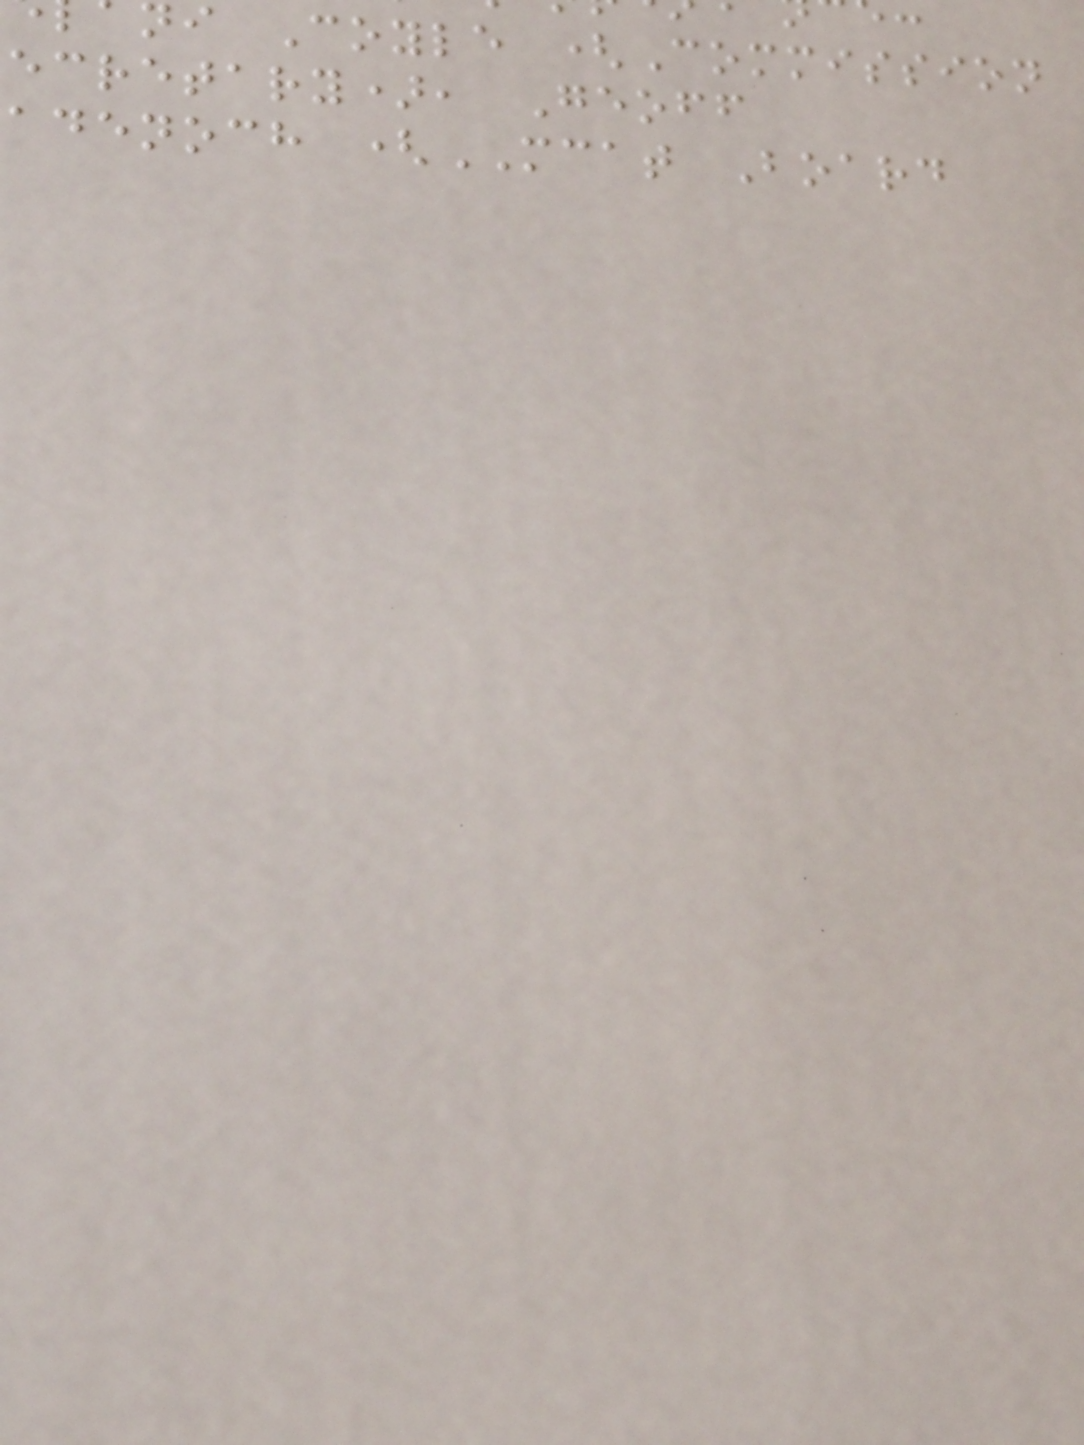i Coyle (Commission
ecretary), Geoff
adenoch (MCAT Board
